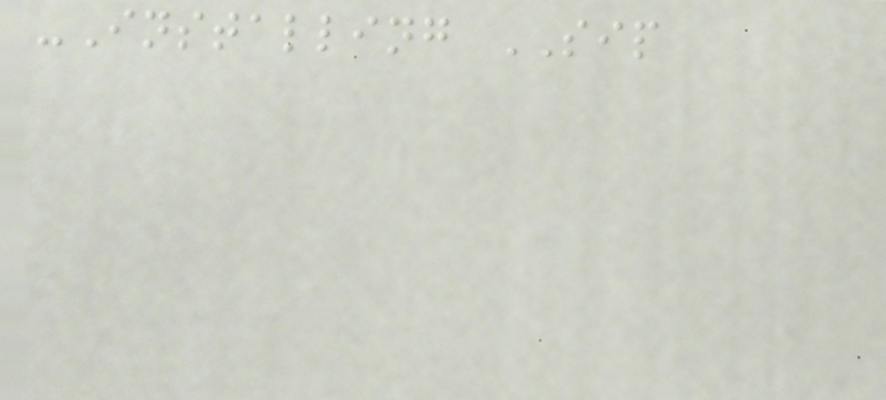-Installing SIP
